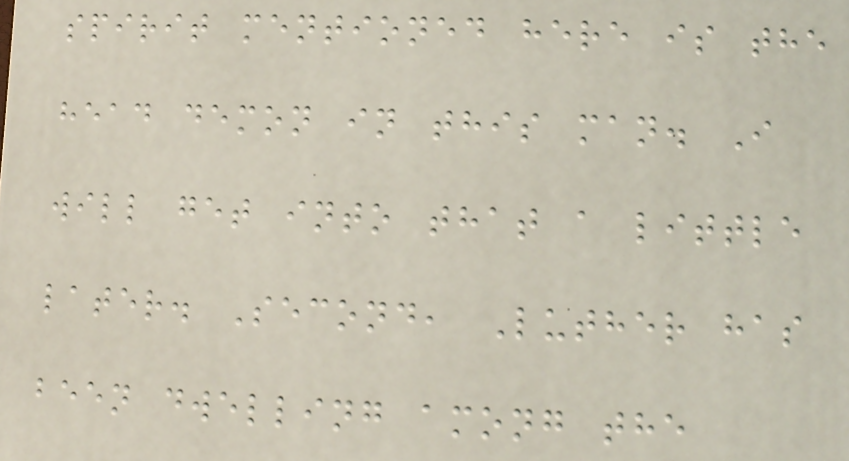spirit mentioned here is the
head demon in this man. I
will get into that a little
later. Second, Luther has
been dwelling among the
